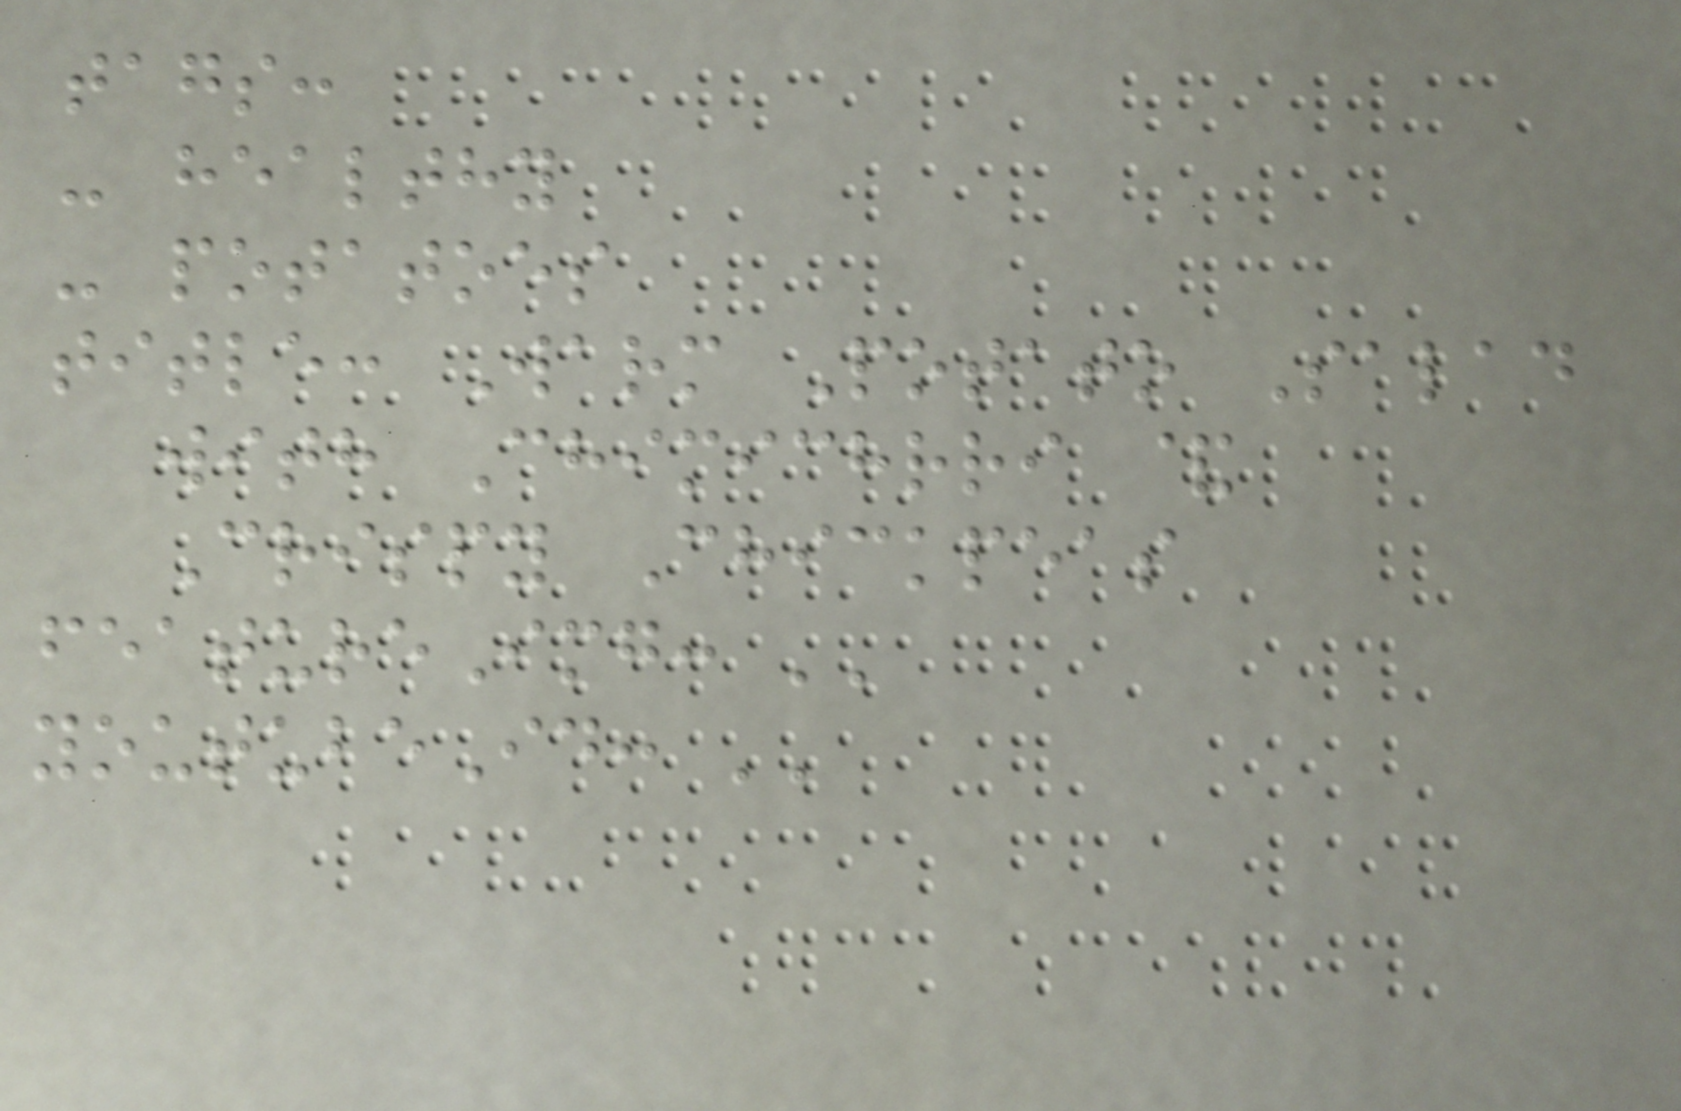tags:
- healthy
- potatoes
title: Warm Potato Salad
with Chimichrri &
Crispy Chickpeas
featureImg: ''
youtubeId: ''
